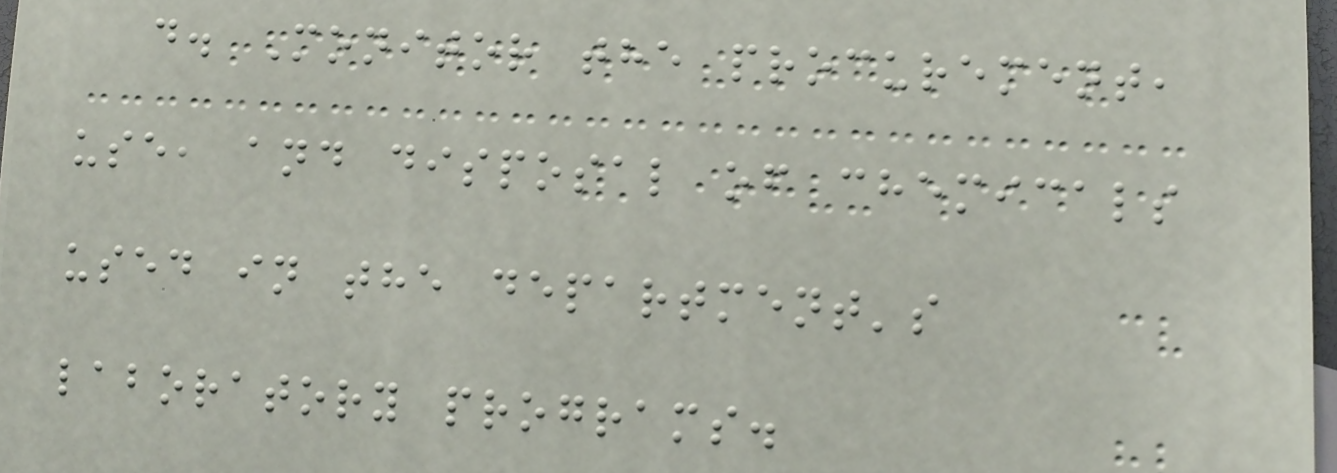d. Monitor the procurement,
use, and disposal of chemicals
used in the department's
laboratory programs.
